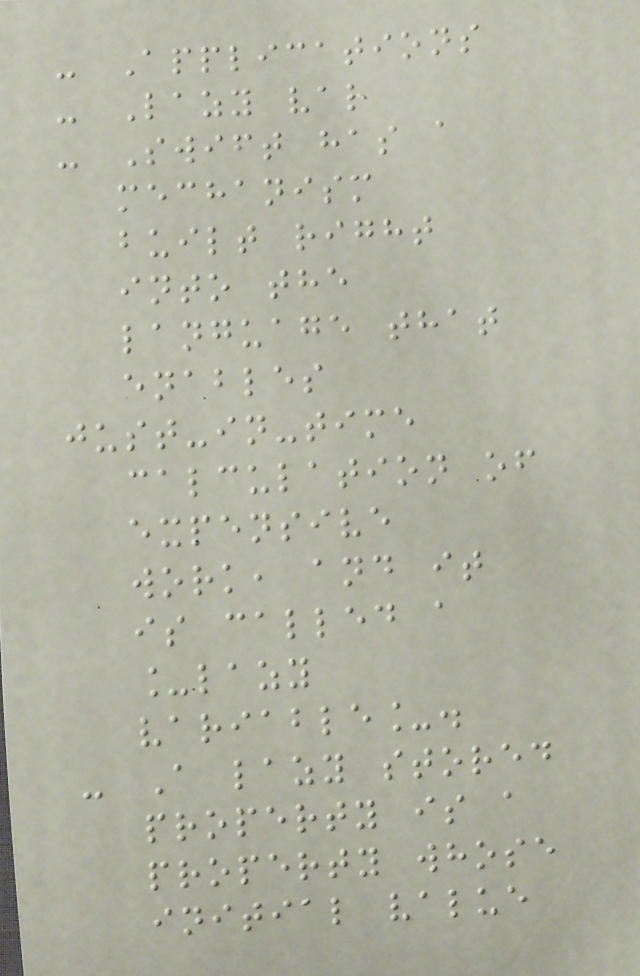- Applications
- Lazy var
- Swift has a
mechanism
built right
into the
language that
enables
just-in-time
calculation of
expensive
work, and it
is called a
_lazy
variable_.
- A lazy stored
property is a
property whose
initial value
